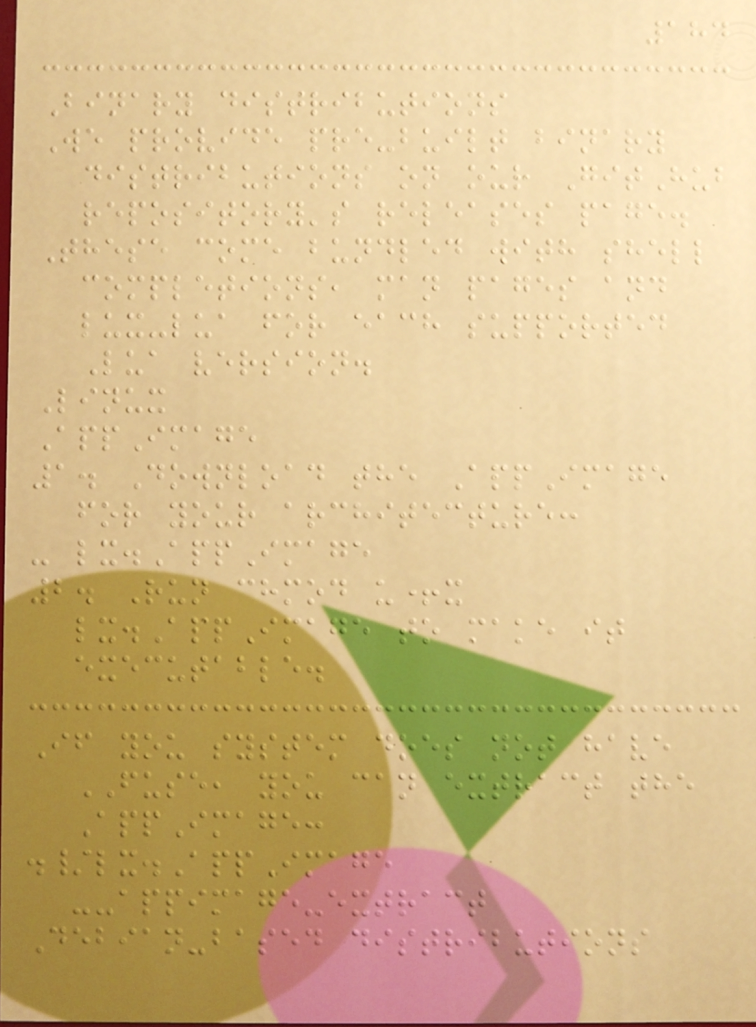184
Binary distributions
We provide pre-built binary
distributions on our GitHub
repository's releases page.
These come bundled with shell
completions, man pages and
lux-lua for each supported
Lua version.
Linux
AppImage
1. Download the AppImage
for your architecture:
- lx.AppImage
2. Run chmod u+x
lx.AppImage to make it
executable.
If you system does not have
FUSE, you can extract the
AppImage:
./lx.AppImage
--appimage-extract
Debian-based distributions
